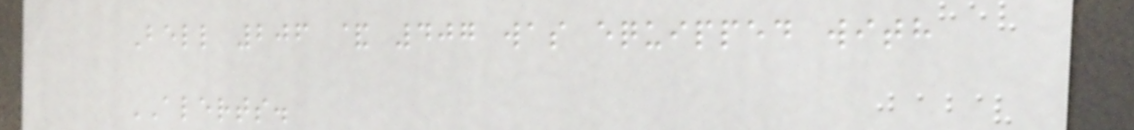Bell 206 & 407 was equipped with
ALERTS.
